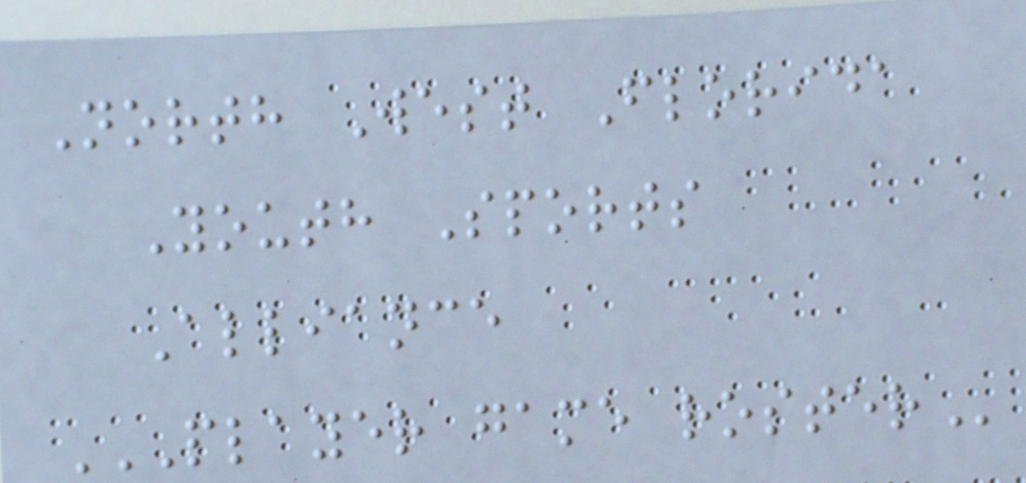North West Florida
Youth Sports
Alliance
PLAYER GAME ROSTER
